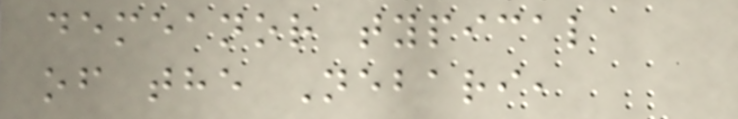demeanor typical
of the Nebari,
